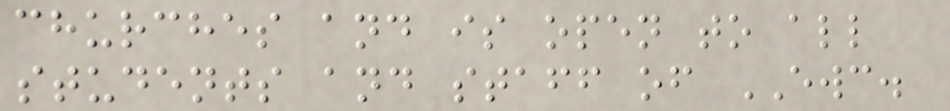churches and is open to all
students and staff of EWC.
